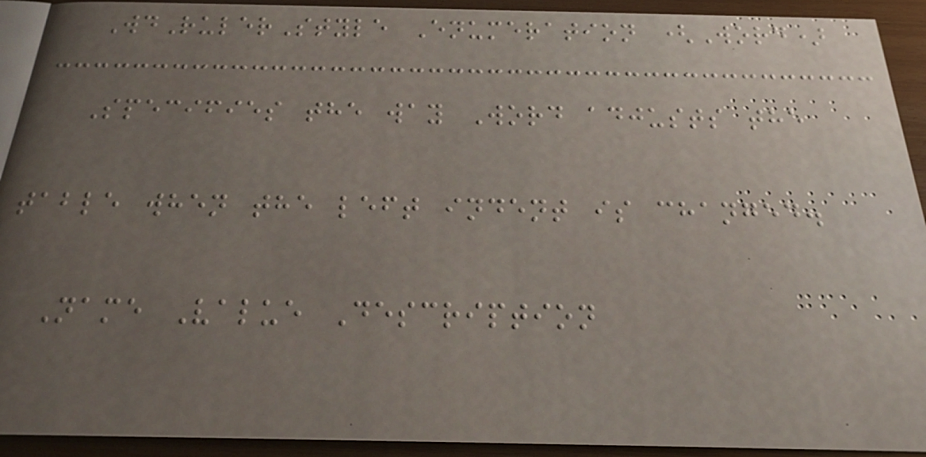WdRulerStyle Enumeration (Word)
Specifies the way Word adjusts the
table when the left indent is changed.
Name Value Description
